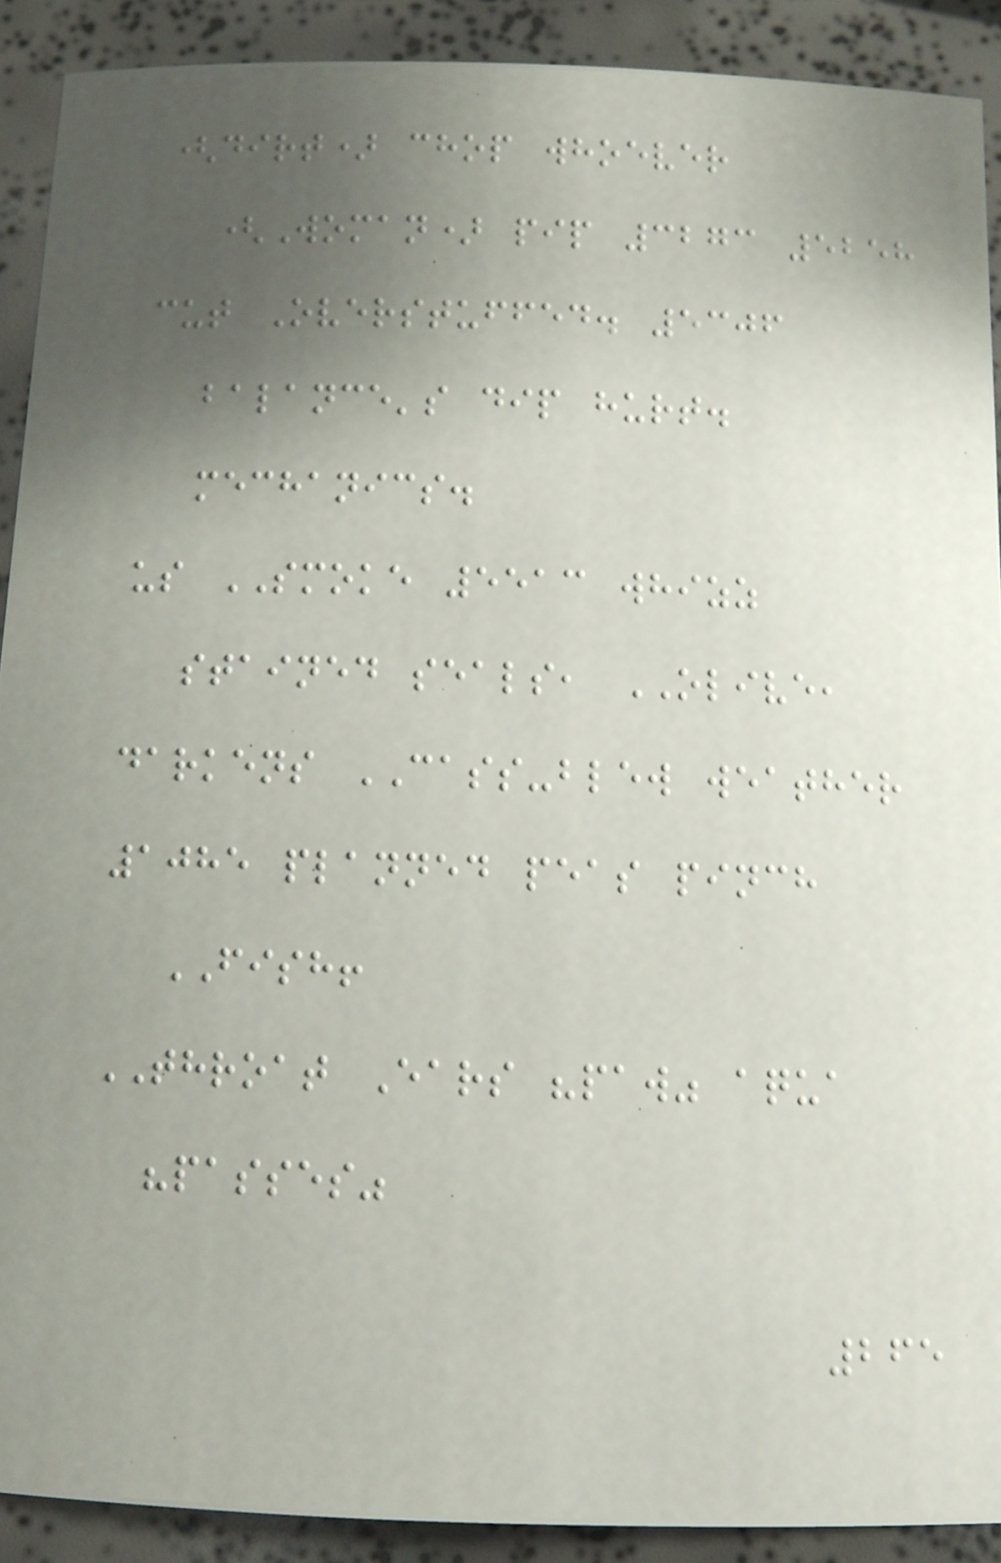(dirt) chop whoever
(Woman) pip 3273 5258
cut Overstuffed. 5306
balance's dip hurt.
mechanics.
us SMOKE 5513 whizz
stained seals, OLIVE,
darkens CASS-blew weather
1085 planned peas pinch
FISH!
THROAT Ears "paw" aqua
"passes"
265
